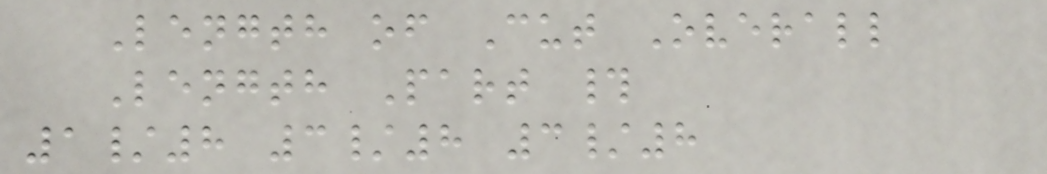Length of Cut Overall
Length Part #
1/8 3/8 3/8
